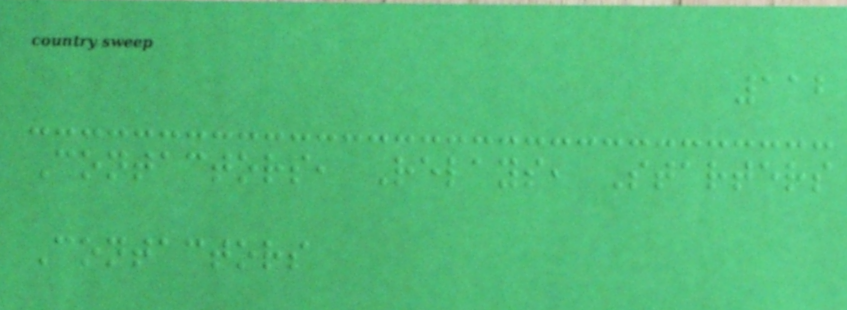112
Contactors, Relays, Starters
Contactors
